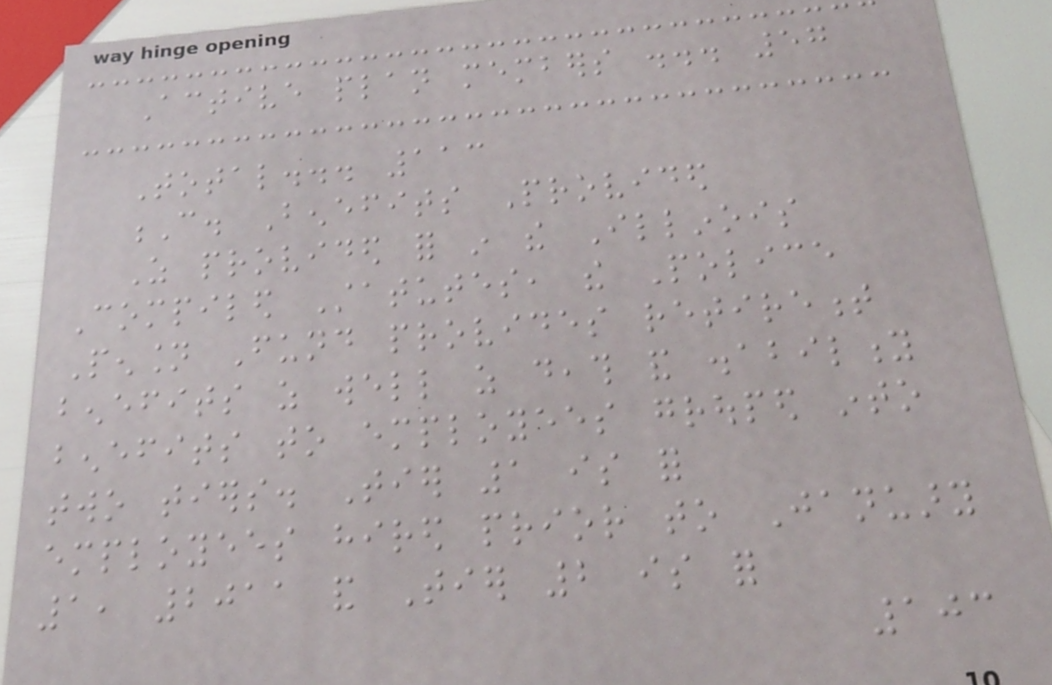Active plan members ... 57
Total... 113
C. Benefits Provided
As provided for in the Illinois
Compiled Statutes, the Police
Pension Fund provides retirement
benefits as well as death and disability
benefits to employees grouped into
two tiers. Tier 1 is for
employees hired prior to January
1, 2011 and Tier 2 is for
103
